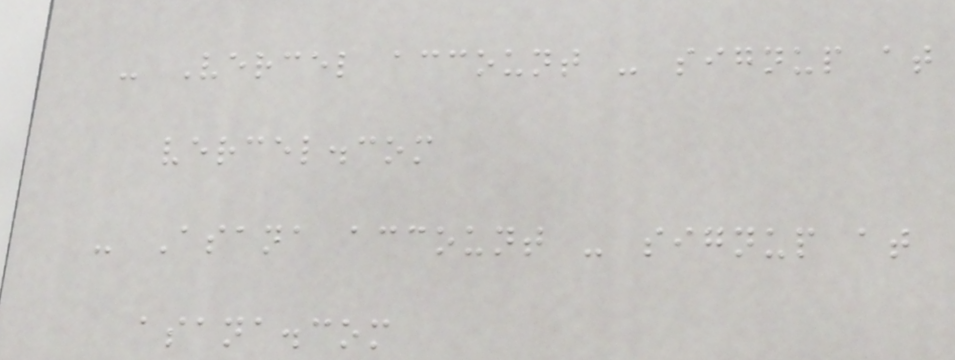- Vercel account - signup at
vercel.com
- Asana account - signup at
asana.com
